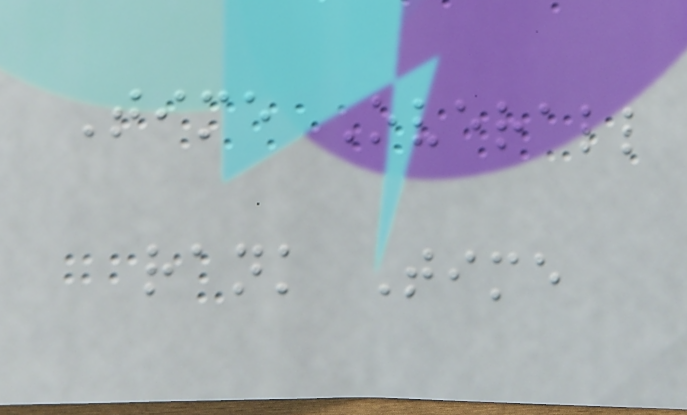Time Overall
rank Time
